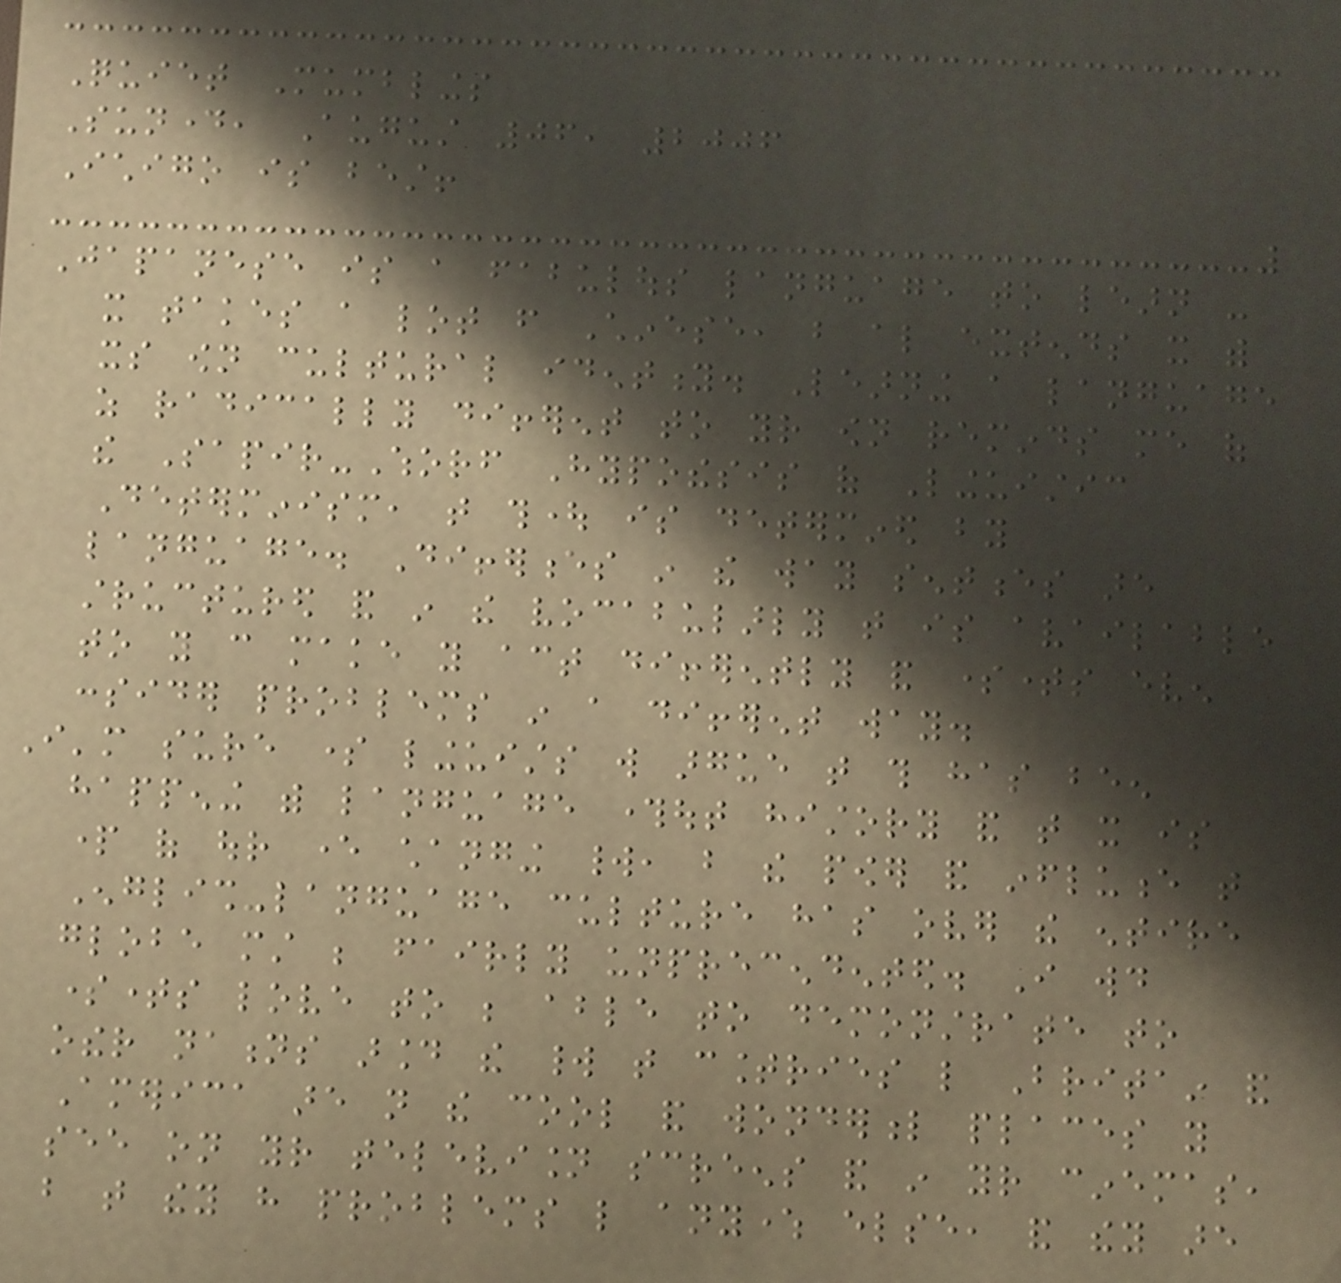Quiet Mumblings
Sunday, August 06, 2006
Ichigo is best!
Japanese is a fabulous language to learn -
it takes a lot from Chinese, but also extends it with
its own cultural identity. Learning a language
as radically different to your own reminds me of
the Sapir-Whorf Hypothesis of Linguistic
Determinism, that thought is determined by
language. Differences in the way sentences are
structured and in the vocabularly that is available
to you can make you act differently and sometimes even
consider problems in a different way.
I'm sure some linguists will argue that this has been
happening with language throughout history and that it is
part of our ever changing world, but the power and influence that
English-language culture has over the entire
globe must be fairly unprecendented. I would
sometimes love to be able to demonstrate to
other nations around the world that countries like Britain and
America are not the cool and wonderful places you
see on your television screens and in your cinemas,
but that they have problems like anywhere else, and they are
